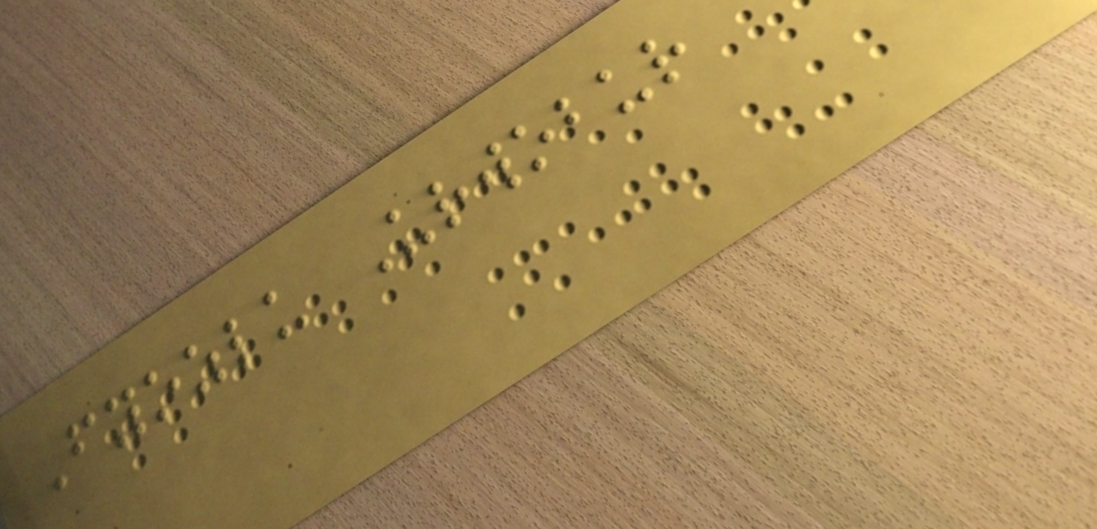Fyozlu Urwobur
